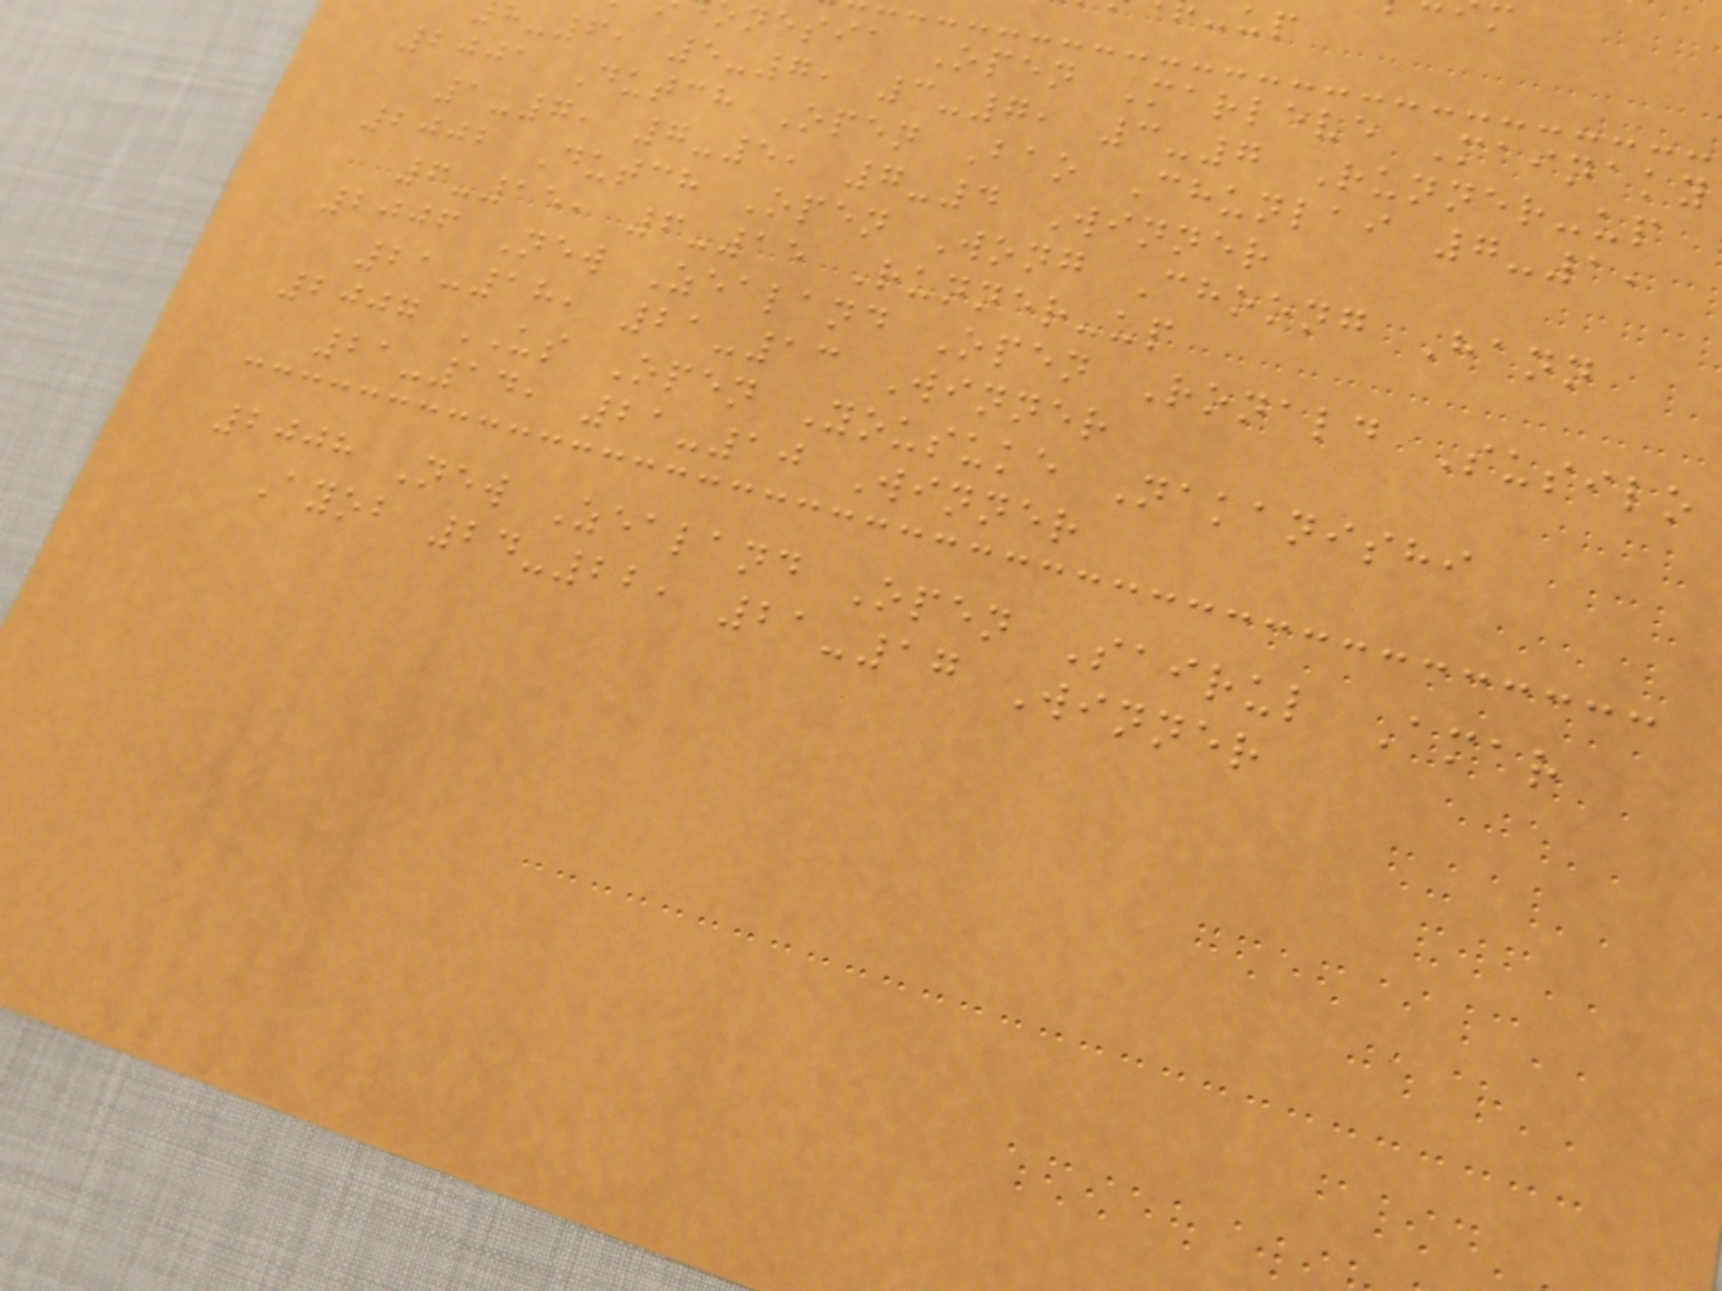nesia Open Marleve Mainaky
-6, 5-7, 3-7, 3-7 Runner-up
2001 Dutch Open Bao Chunlai 7-1,
1-7, 7-5, 7-4 Winner
2002 Dutch Open Wong Choong Hann
6-15, 6-15 Runner-up
2006 New Zealand Open Ronald Susilo
21-18, 21-13 Winner
2007 US Open Yousuke Nakanishi
21-14, 21-10 Winner
2008 New Zealand Open Sairul Amar
Ayob 24-22, 21-17 Winner
